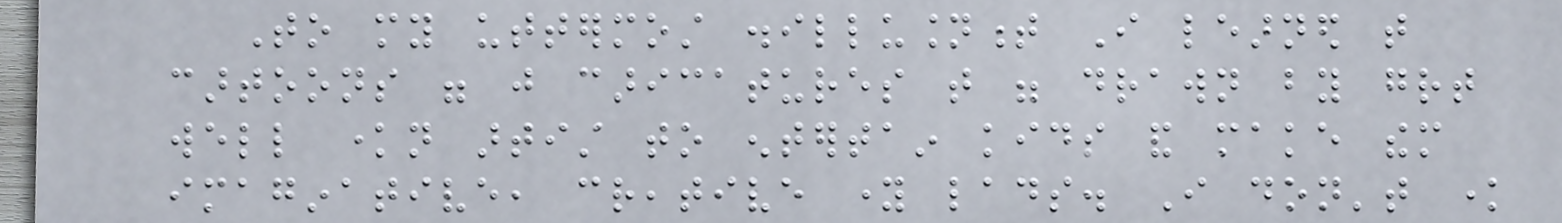To my uttermost disillusionment I learned that
cartoons were just caricatures that were drawn by great
well known artist to entertain kids and make them
imaginative, creative young lads. I don't know
